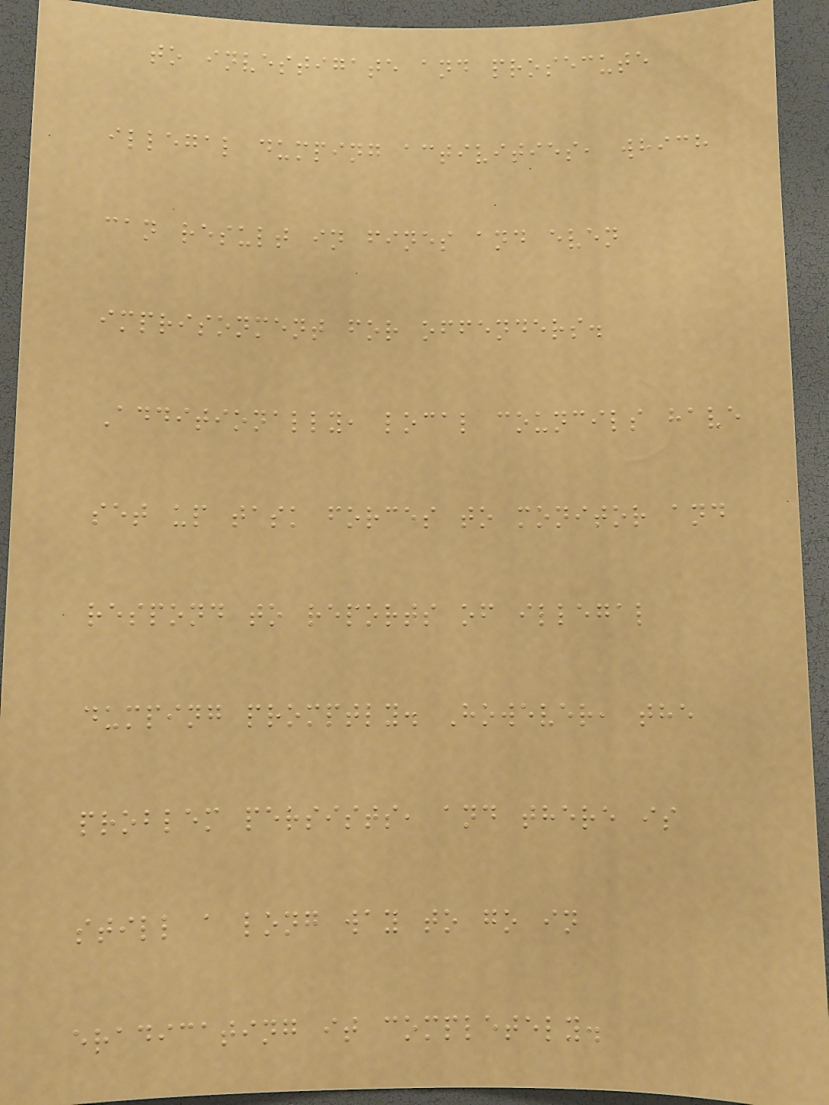to investigate and prosecute
illegal dumping activities, which
can result in fines and even
imprisonment for offenders.
Additionally, local councils have
set up task forces to monitor and
respond to reports of illegal
dumping promptly. However, the
problem persists, and there is
still a long way to go in
eradicating it completely.
